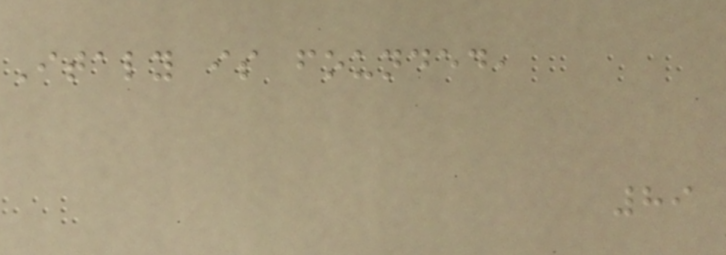Italy is founded,
89
